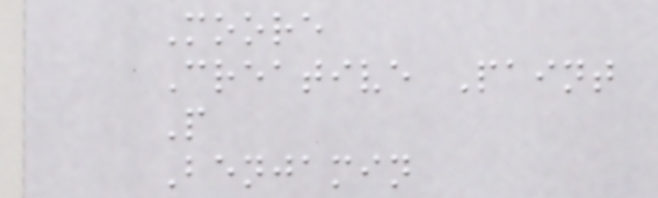Moore
Creative Paint
P
Benjamin
